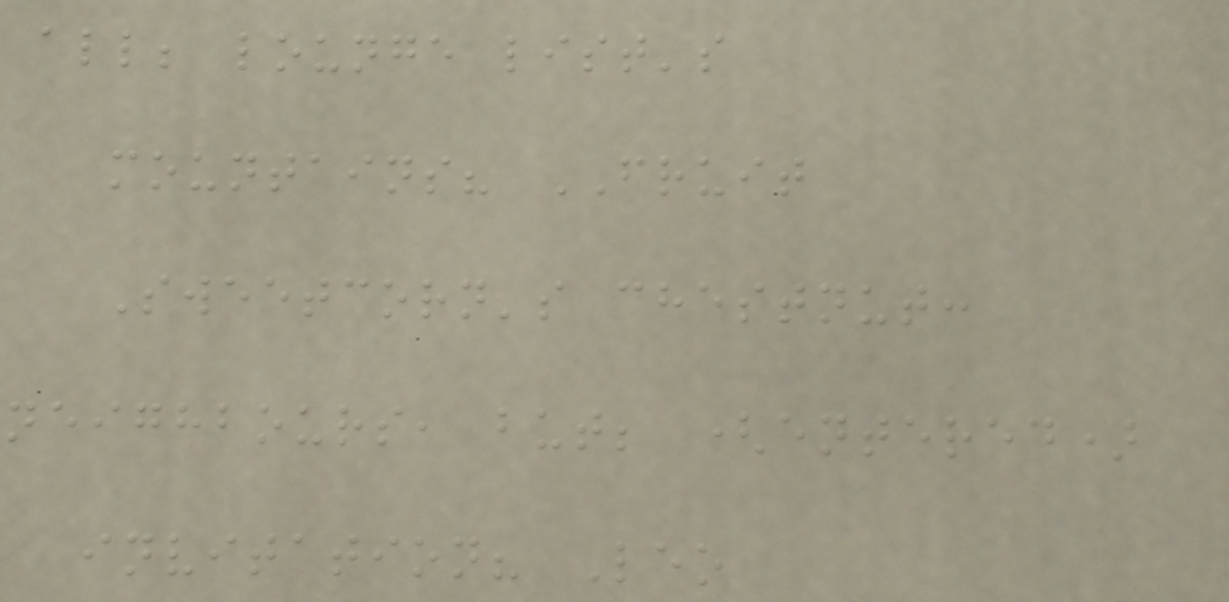all; lounge list's
mountains? FRUIT
Sweetcorn's chestnut:
neighbours, but; (entered)
invitation? Leo
